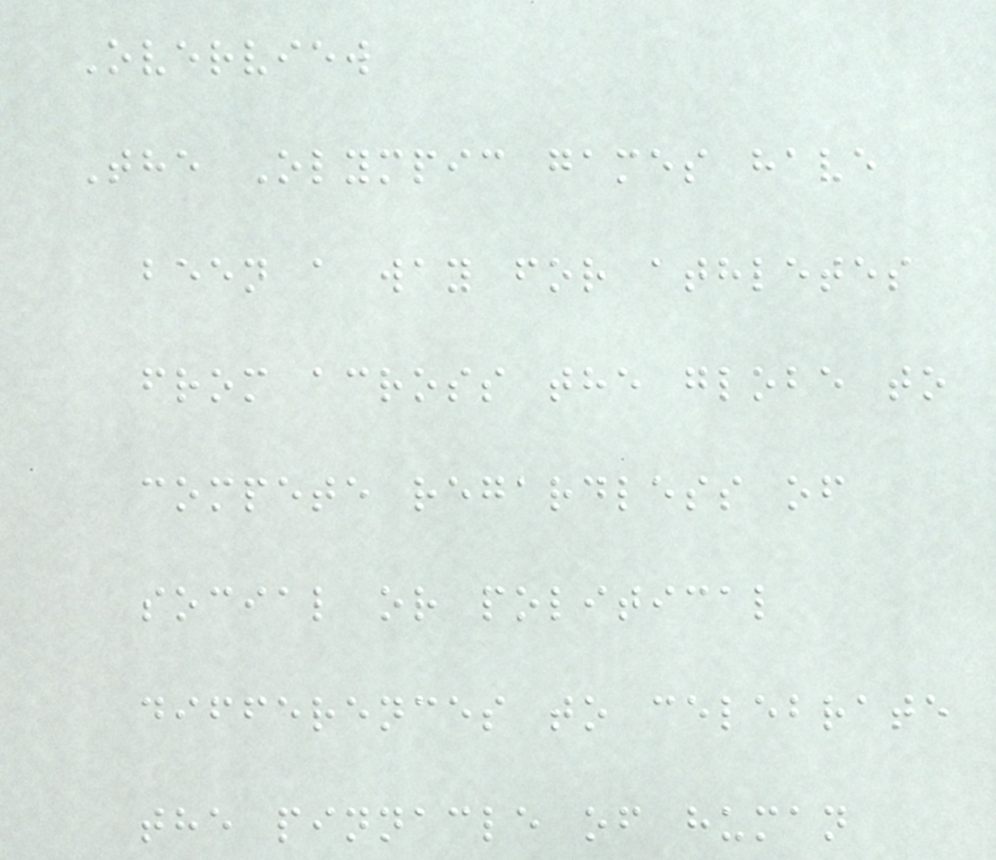Overview
The Olympic games have
been a way for athletes
from across the globe to
compete regardless of
social or political
differences to celebrate
the pinnacle of human
